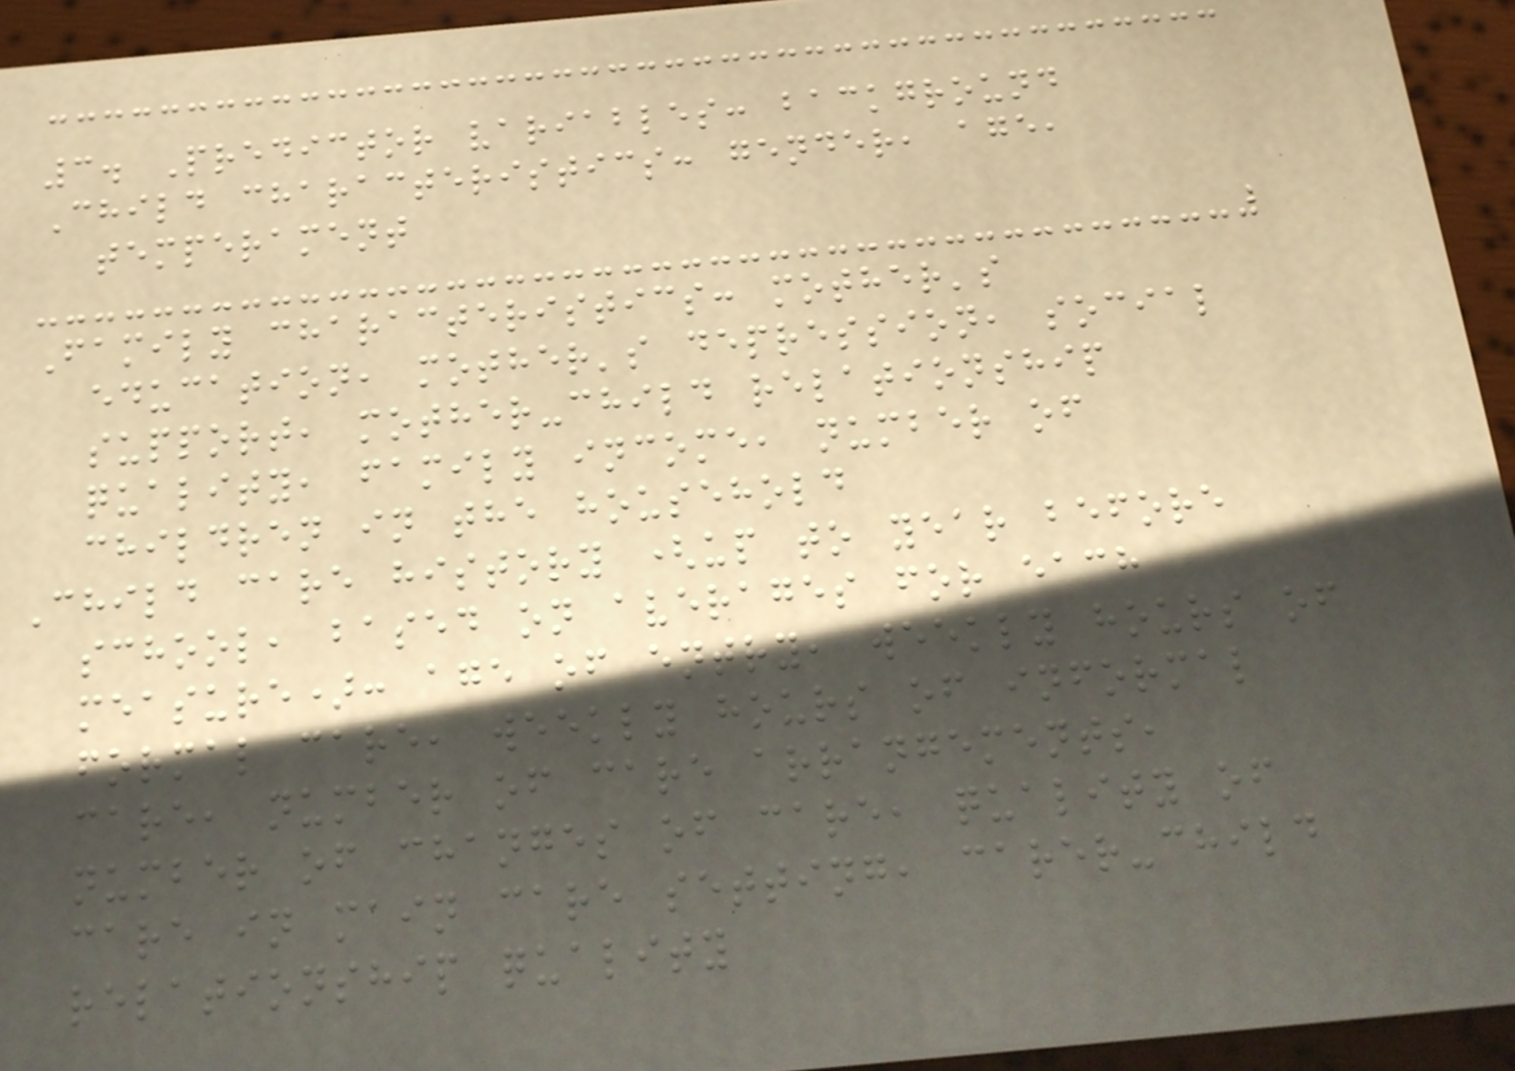3. Predictor variables: background
Child characteristics: gender, age,
temperament
Family characteristics: mother's
education, mother's depression, social
support, mother-child relationship
quality, family income, number of
children in the household
Child care history (up to year before
school, based on averages for each
measure): age of entry, weekly hours of
formal care, weekly hours of informal
care, number of care arrangements,
number of changes of care, quality of
care in main care setting, carer-child
relationship quality
